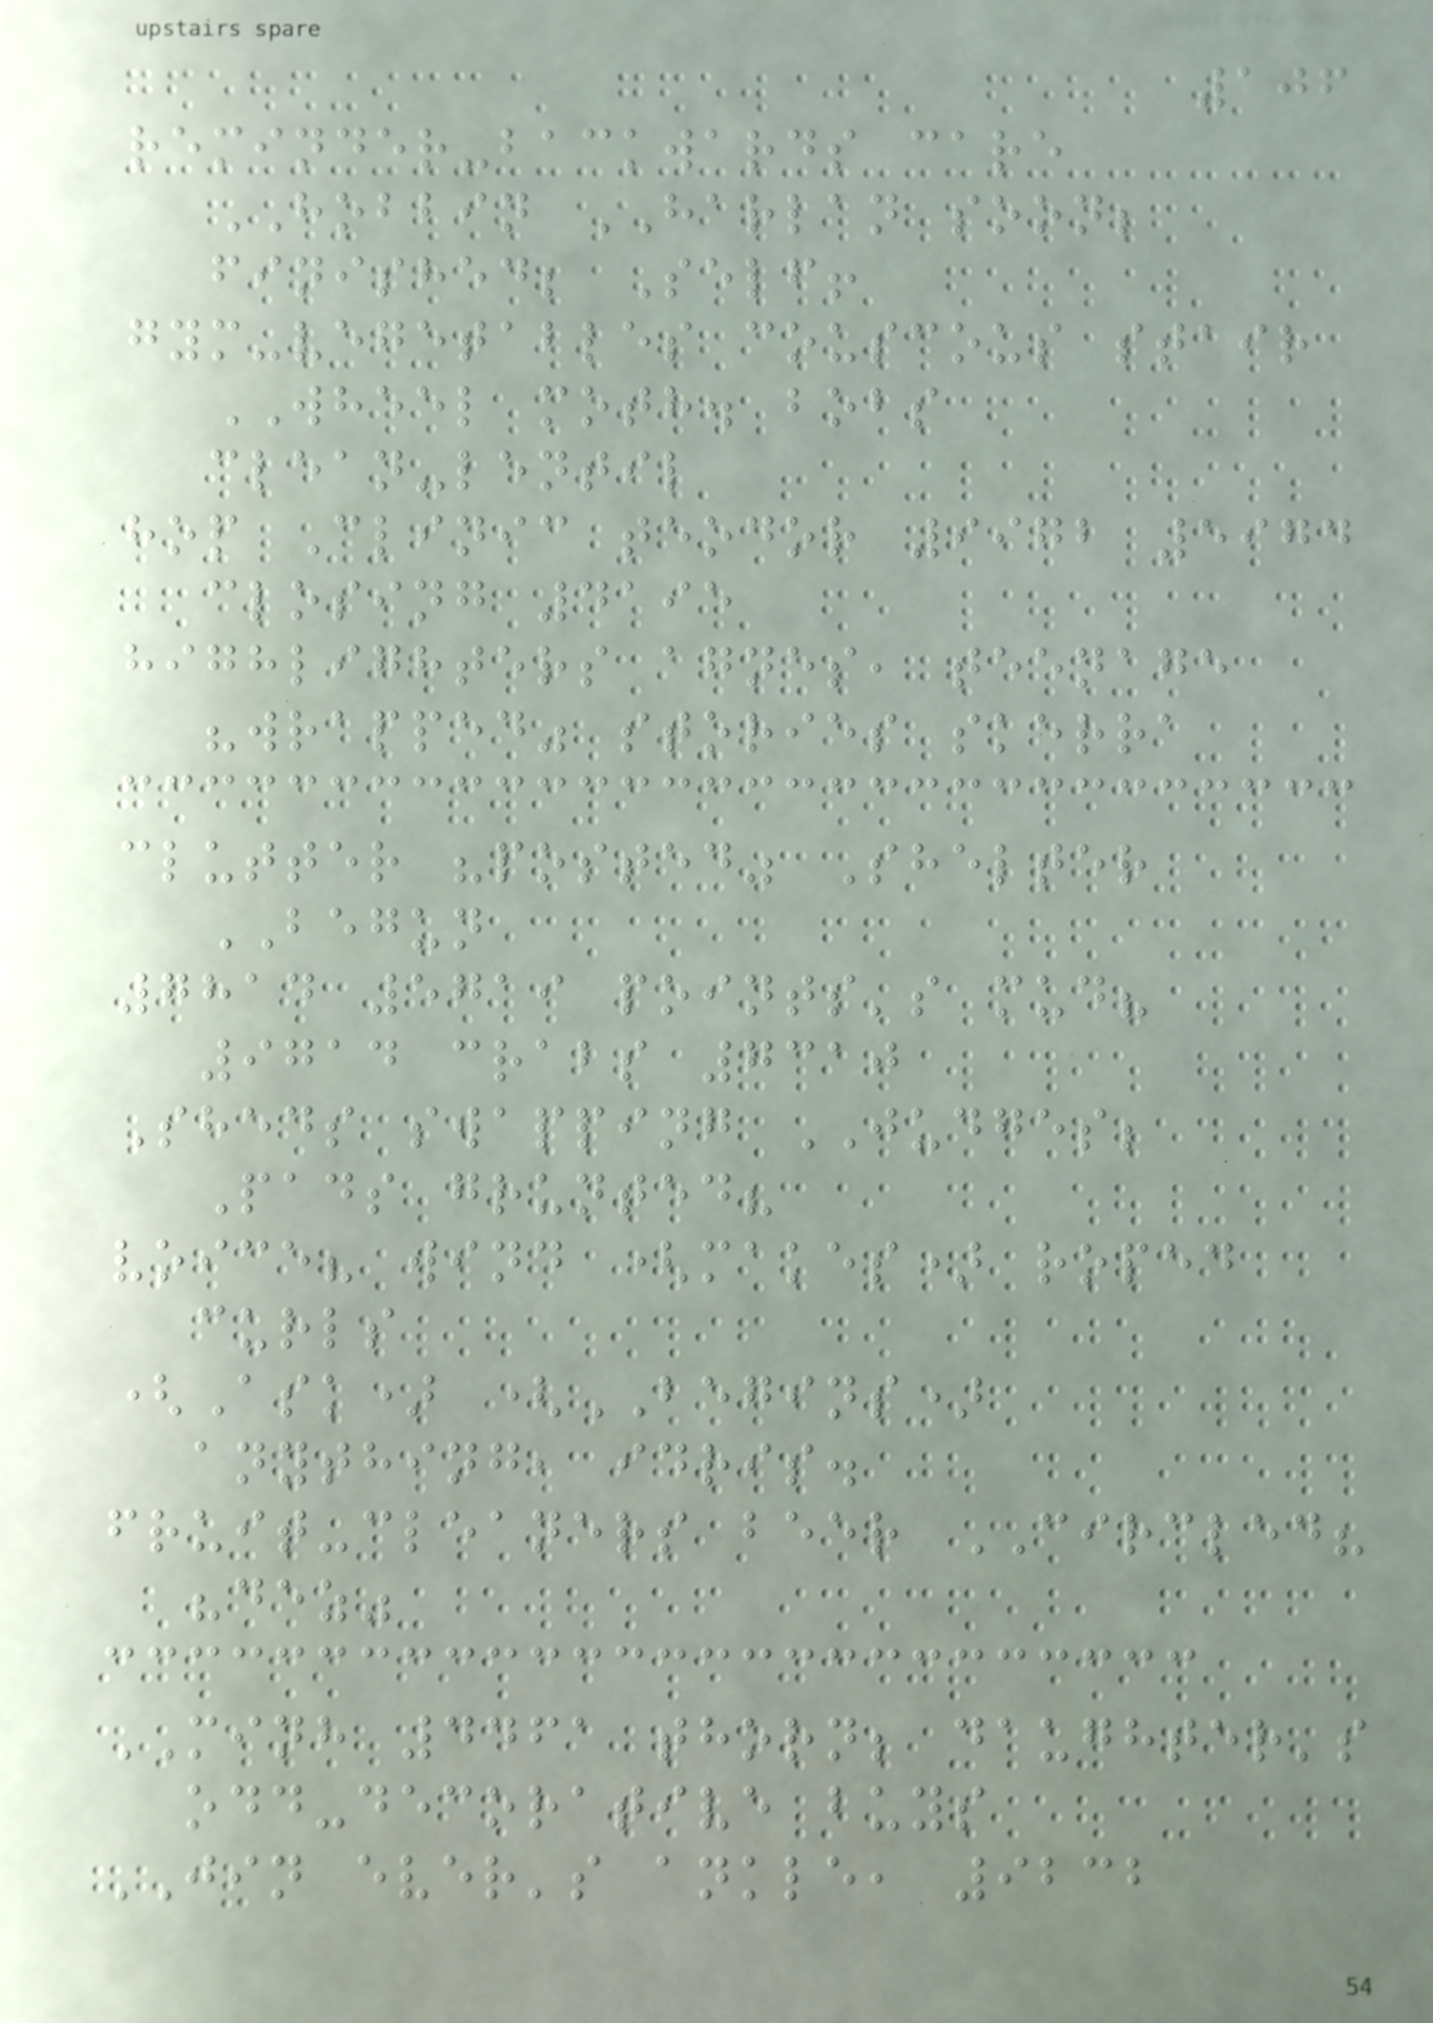106
reminder-backwards care
HOBBIN HARLAN soon;
finished; Self!
gym-vegetables couscous stair
WHEEL moth. bobs
clean-lentil
hop Clinic teodor 9972 5974
closing 4195
highlighters agnes, teenage
"wrapped" stories skerra
clutter "posted" Shelter
BEGUN
7814 5719 points's mud?
9714 crabs 7310
Sheds swapping JUDGES;
Pads grunted?
voice? wind (makes) roped
curls
(Ask) (BEGINS)
anything, idris.
fruit-cleaners beer CIRCLED?
"dez"
MINH 4461 thorn; daughter's
odd-decorative buys
JIN ever's ankle, 9232
